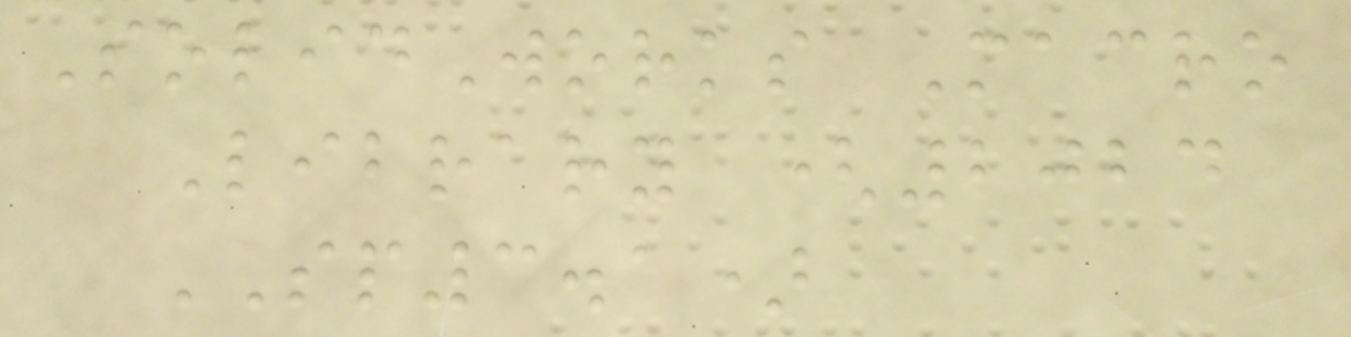SolidWorks Macro
Library (2024
SP3.1)
